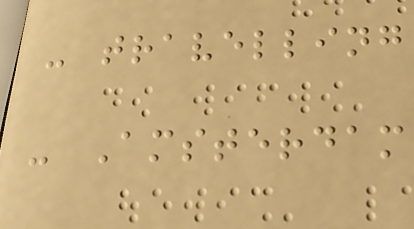- travelling
- Amsterdam
